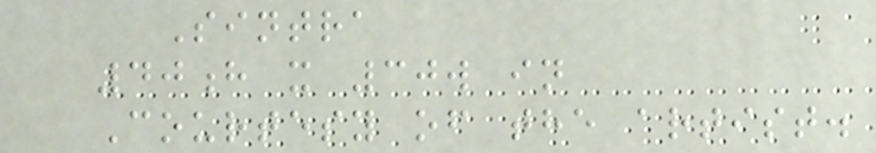Sintra
40h x 30w in
Courtesy of the artist.
